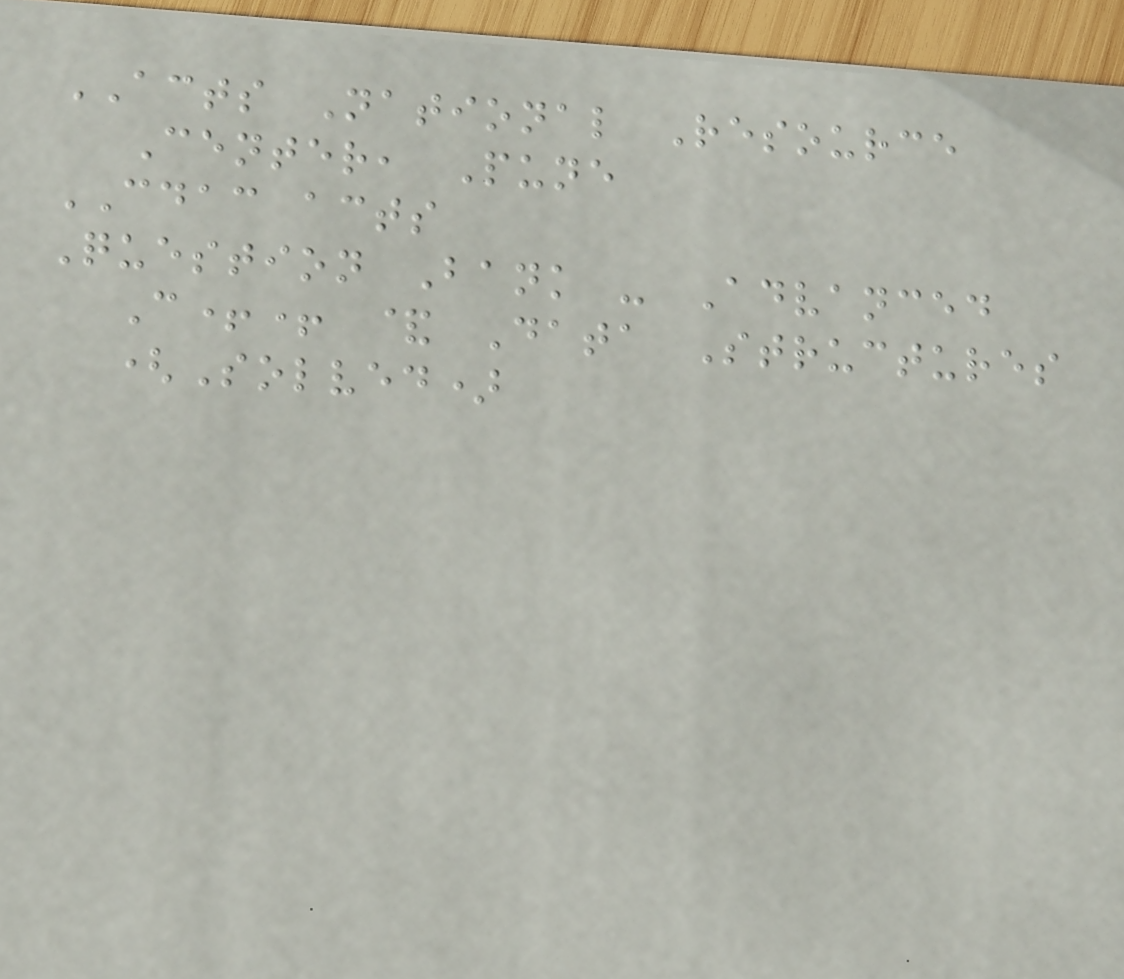ACTS National Resource
Center, Pune
CDAC acts
Question Bank - Advanced
C++ & Data Structures
(Solved)
